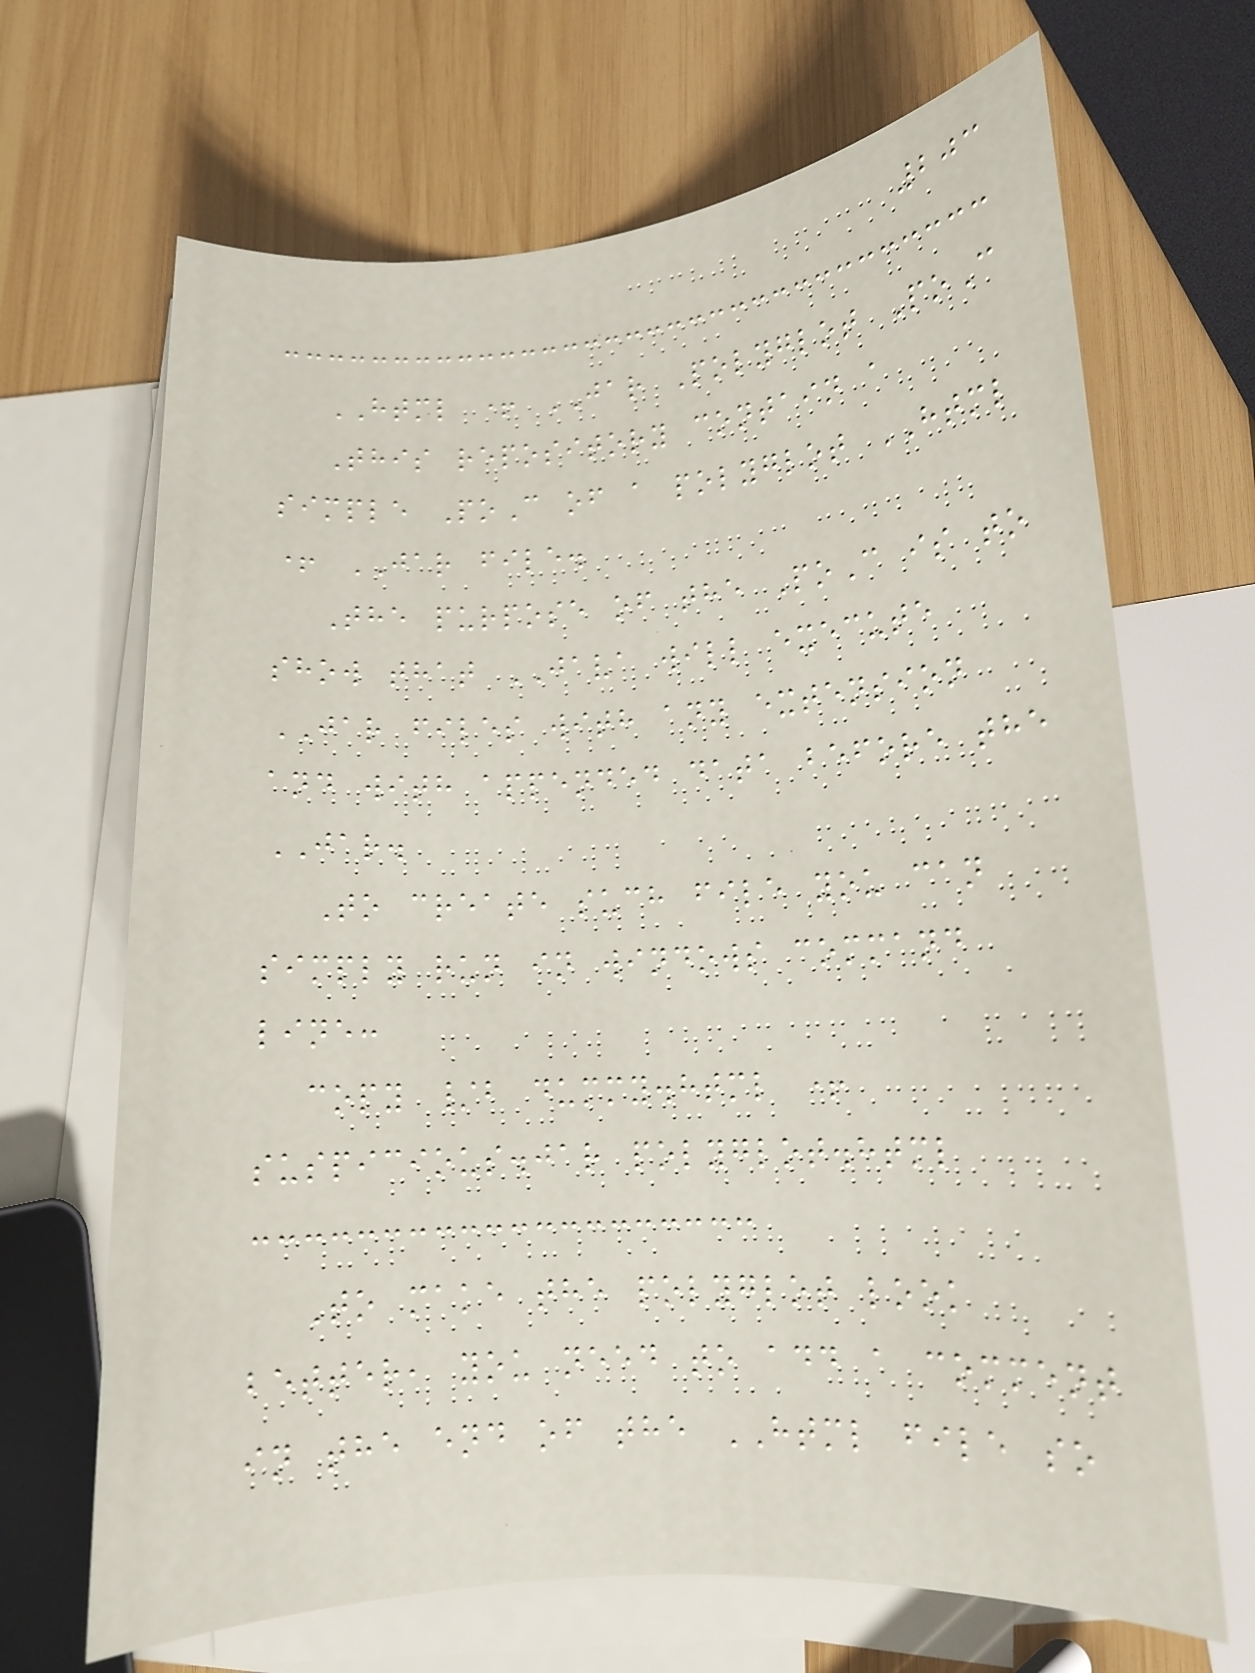203
HTML + JAR Polyglot PoC
This repository contain a
simple PoC of a polyglot HTML
+ JAR file.
The purpose of the PoC is to
show that JAVA will execute
JAR files with any extension
and with appended data before the
JAR.
To create such file you can
simply run in windows command
line:
copy /b dummy.html +
suspicious.jar polyglot.html
To make the polyglot look
better, you need to add a comment
in the end of the HTML file so
